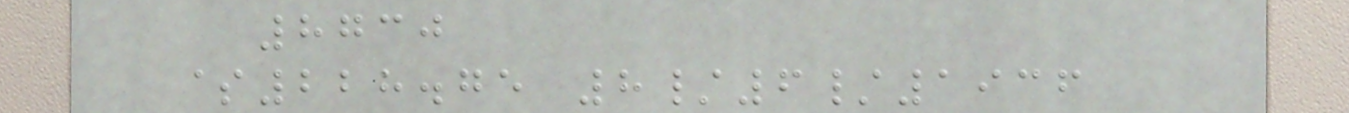8730
$228.75 8/6/1936
